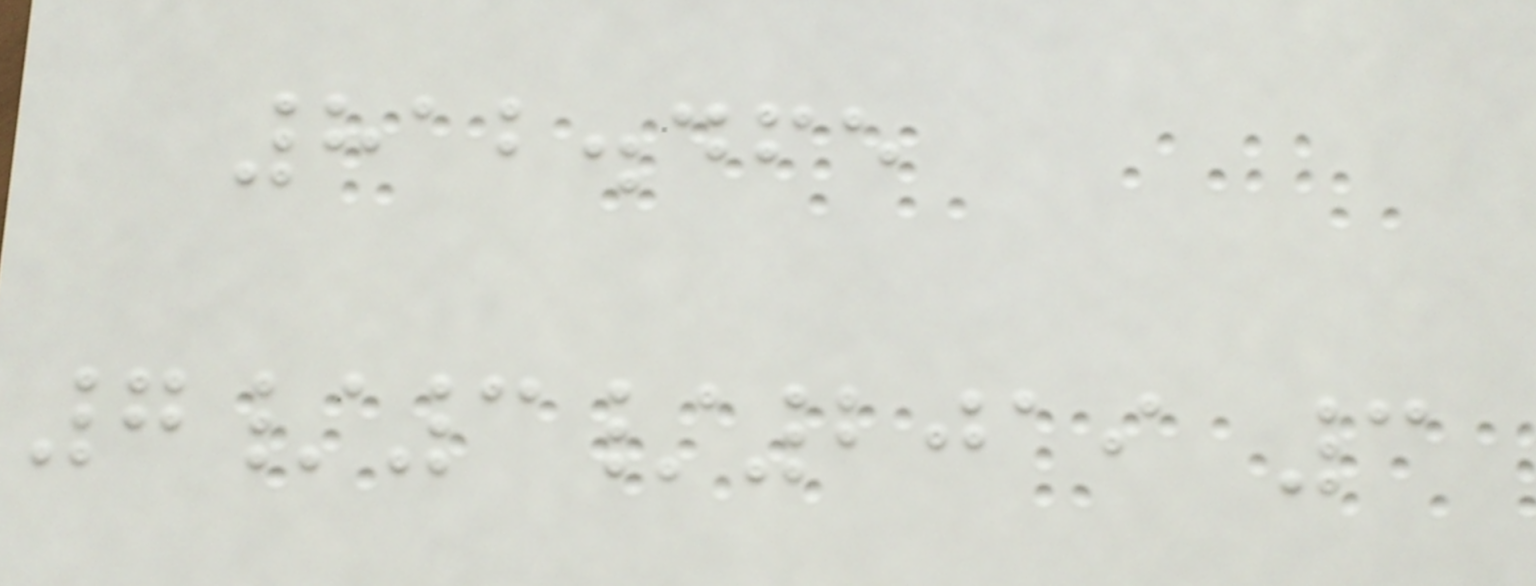812.465
7/3/2019 3
